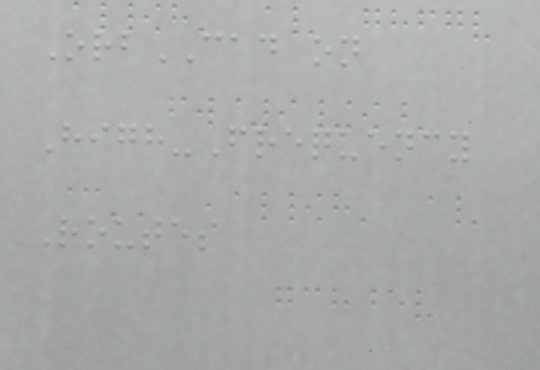OrbCAD on
High-Frequency
Routes
